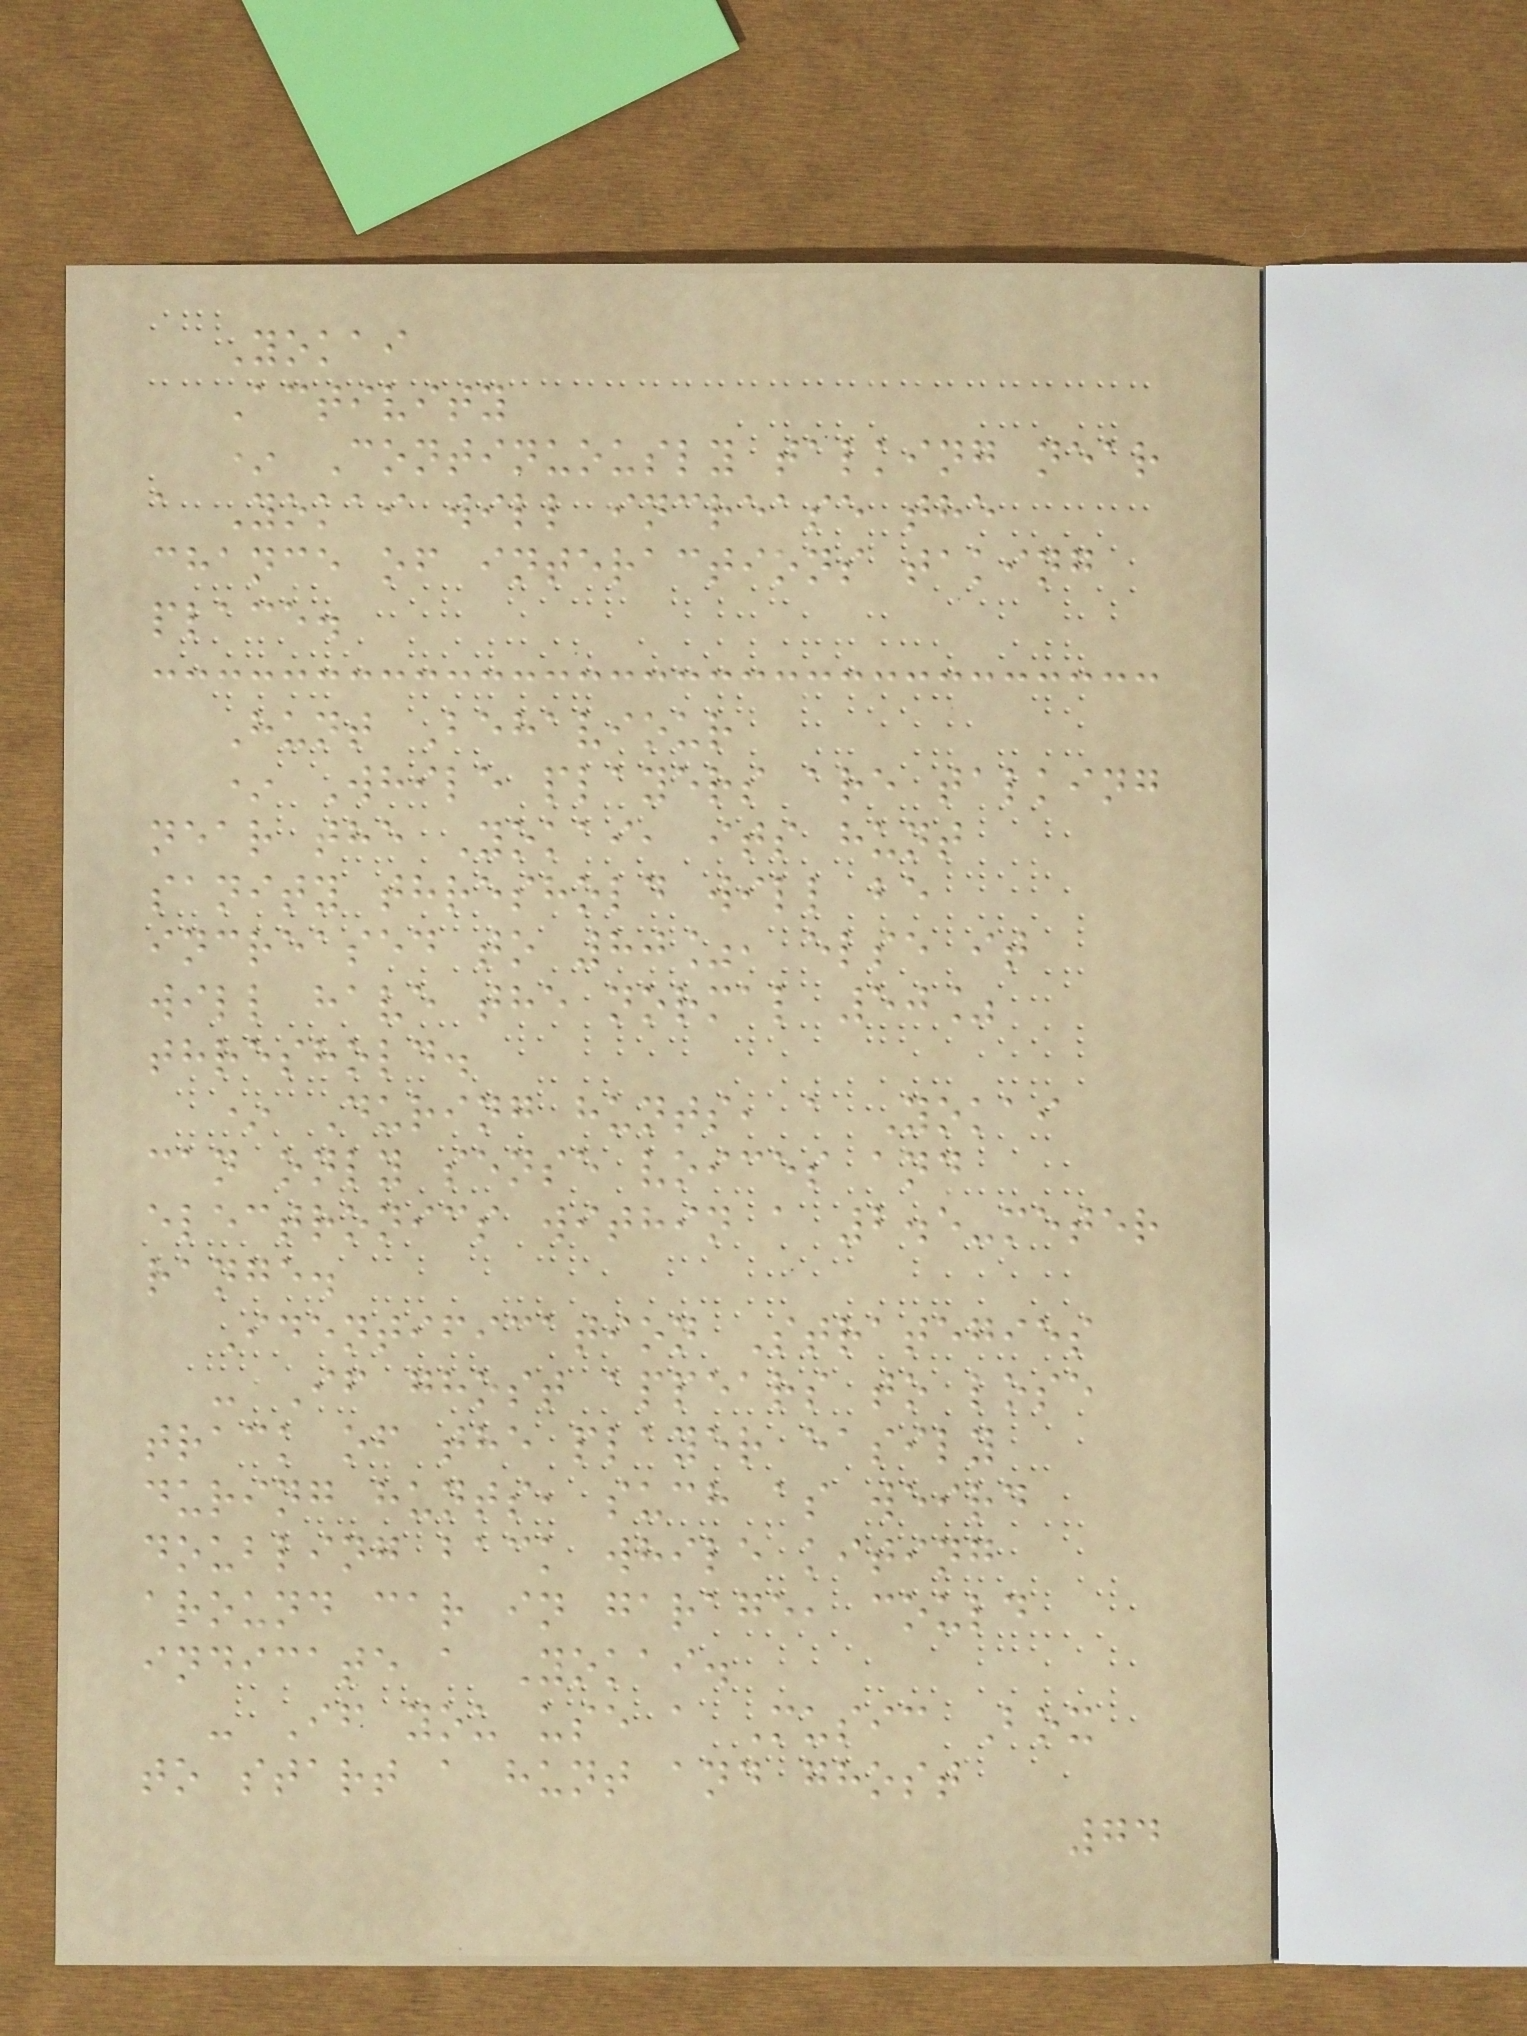Yokai
Activity
* Continuously talking near
a Yokai will increase the
chance of interactions taking
place.
Hunt Behaviour
* While players are talking
near the Yokai, its hunt
sanity threshold will be
increased to 80%, else it
will have the normal 50%
threshold.
* During hunts, a Yokai
can only sense voices and
electronics within a 2.5-meter
range.
Identification Strategies
- If ghost appears to lose
track of the player easily
during hunts, such as weird
doubling back while kiting
around car in garage, could
indicate a Yokai.
- If you use a Music Box
to start a hunt and ghost
74
